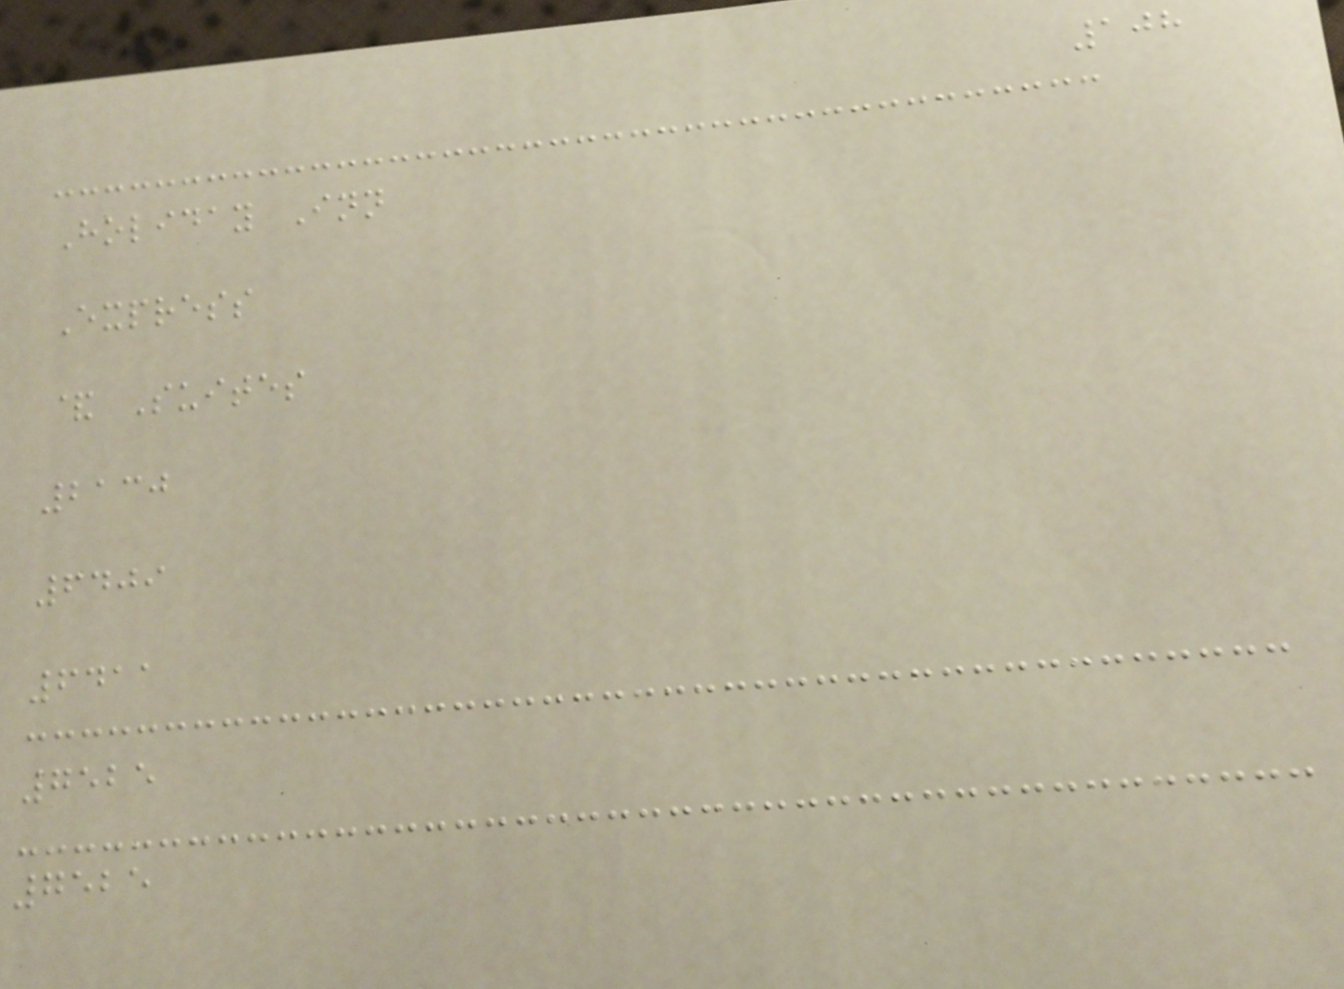108
Holiday Inn
Express
& Suites
2130
6409
6411
7525
7525
